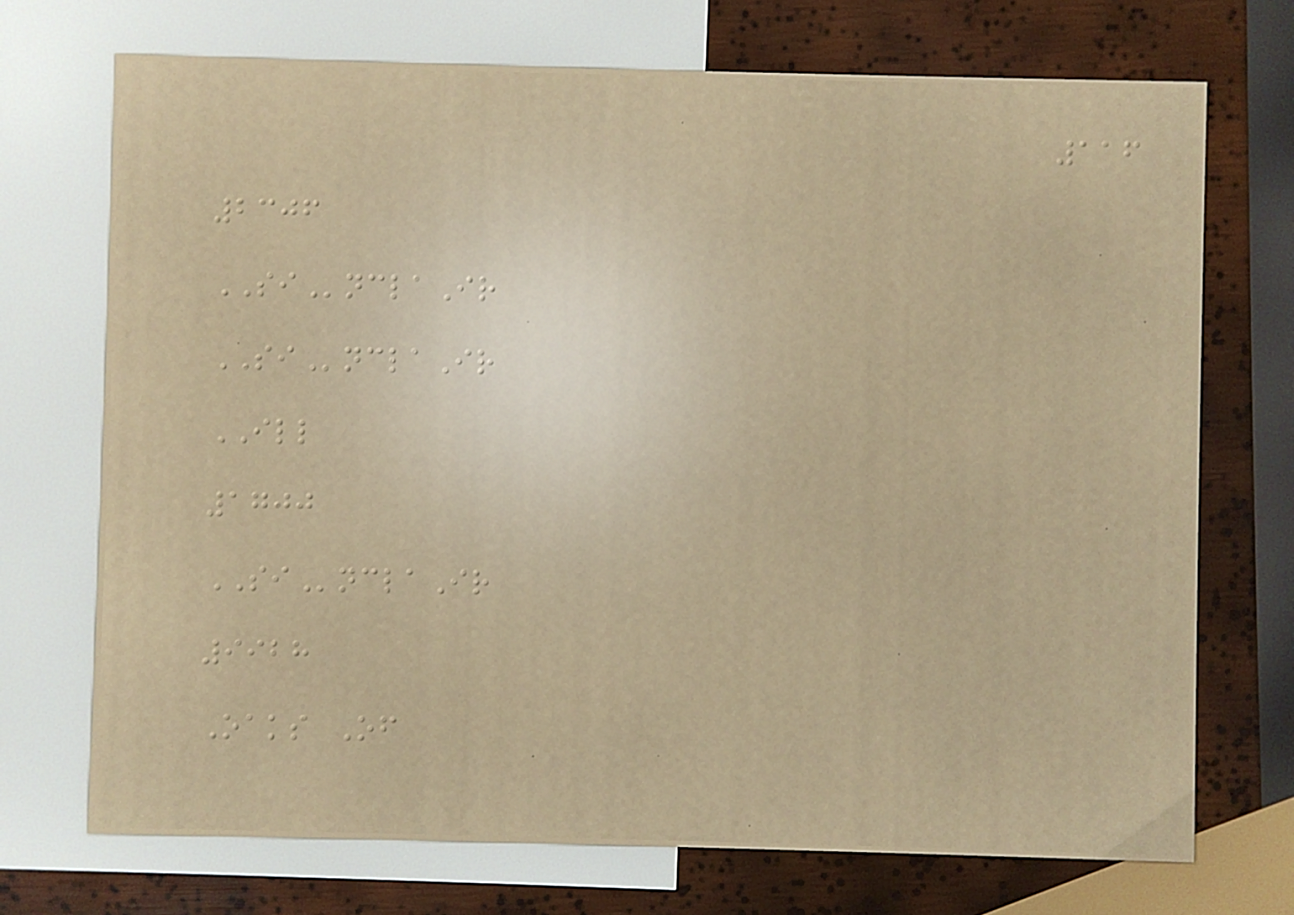116
2306
SInclaIr
SInclaIr
ILL
1700
SInclaIr
9928
Oaks Of
